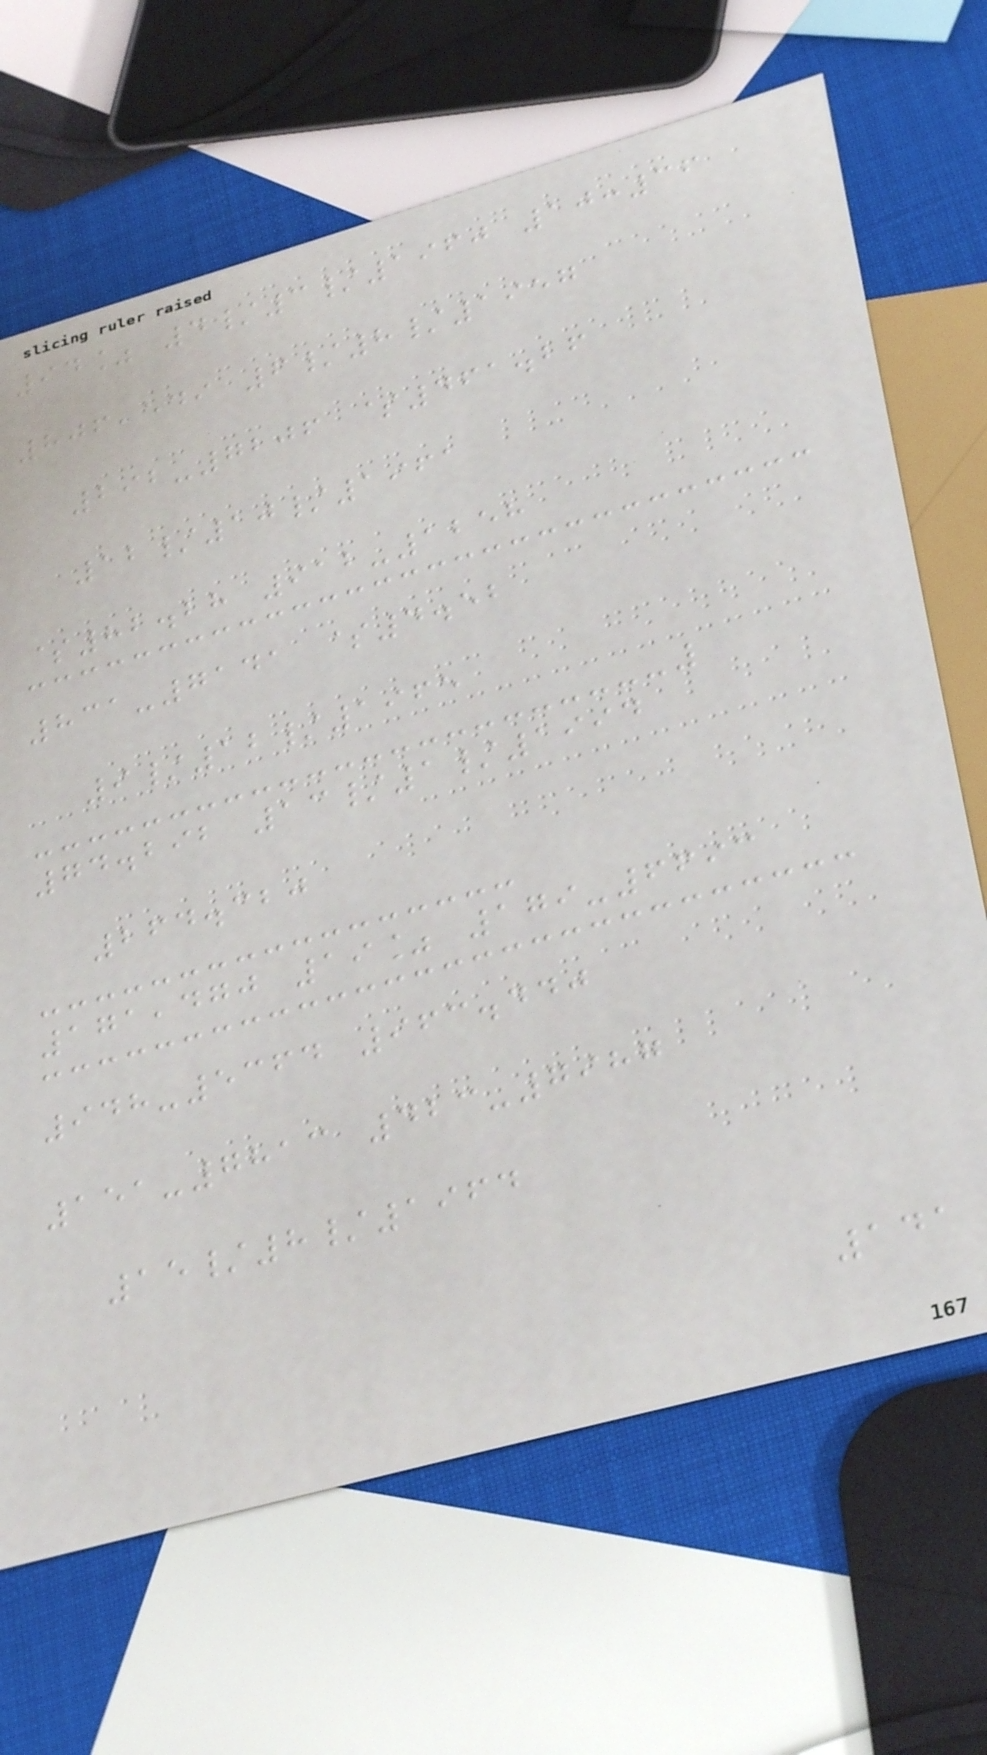94% 4/3/1960 10:36
806,549 6/8/1957
292-7206 $461.26
12/10/1961
$82.28 912-1258
831-7141 $4.52
9/12/1965
74.292 13/1/1994
264.320
171,470 19% 179-6693
948-5364 963.440
151-7813 423-7987
15/8/1964
141
